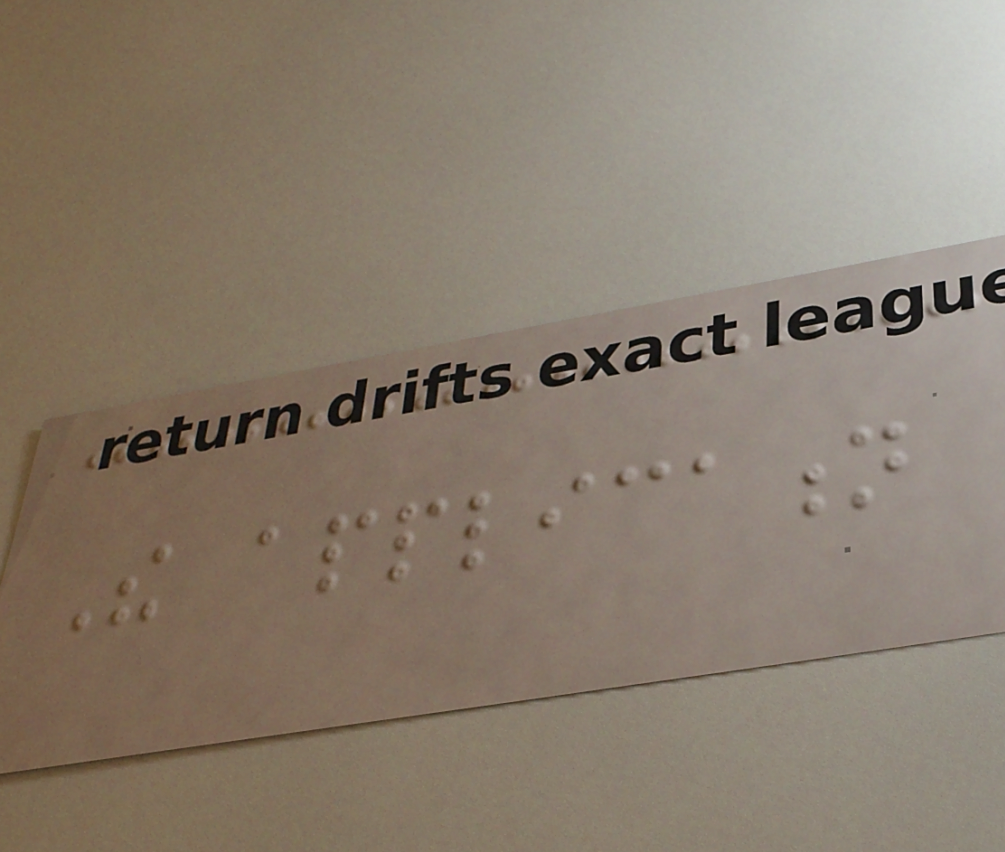The application
